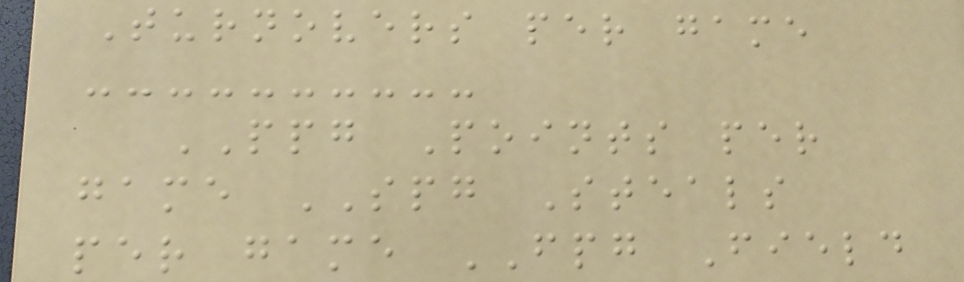Turnovers per game
PPG Points per
game SPG Steals
per game FPG Field
